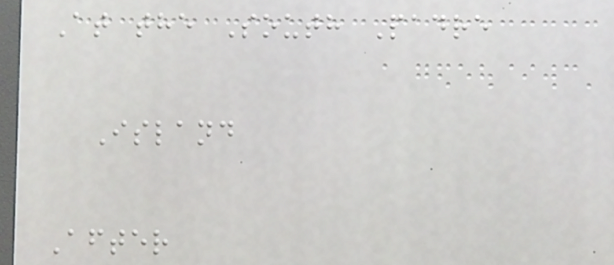At the South Padre
Island
After
